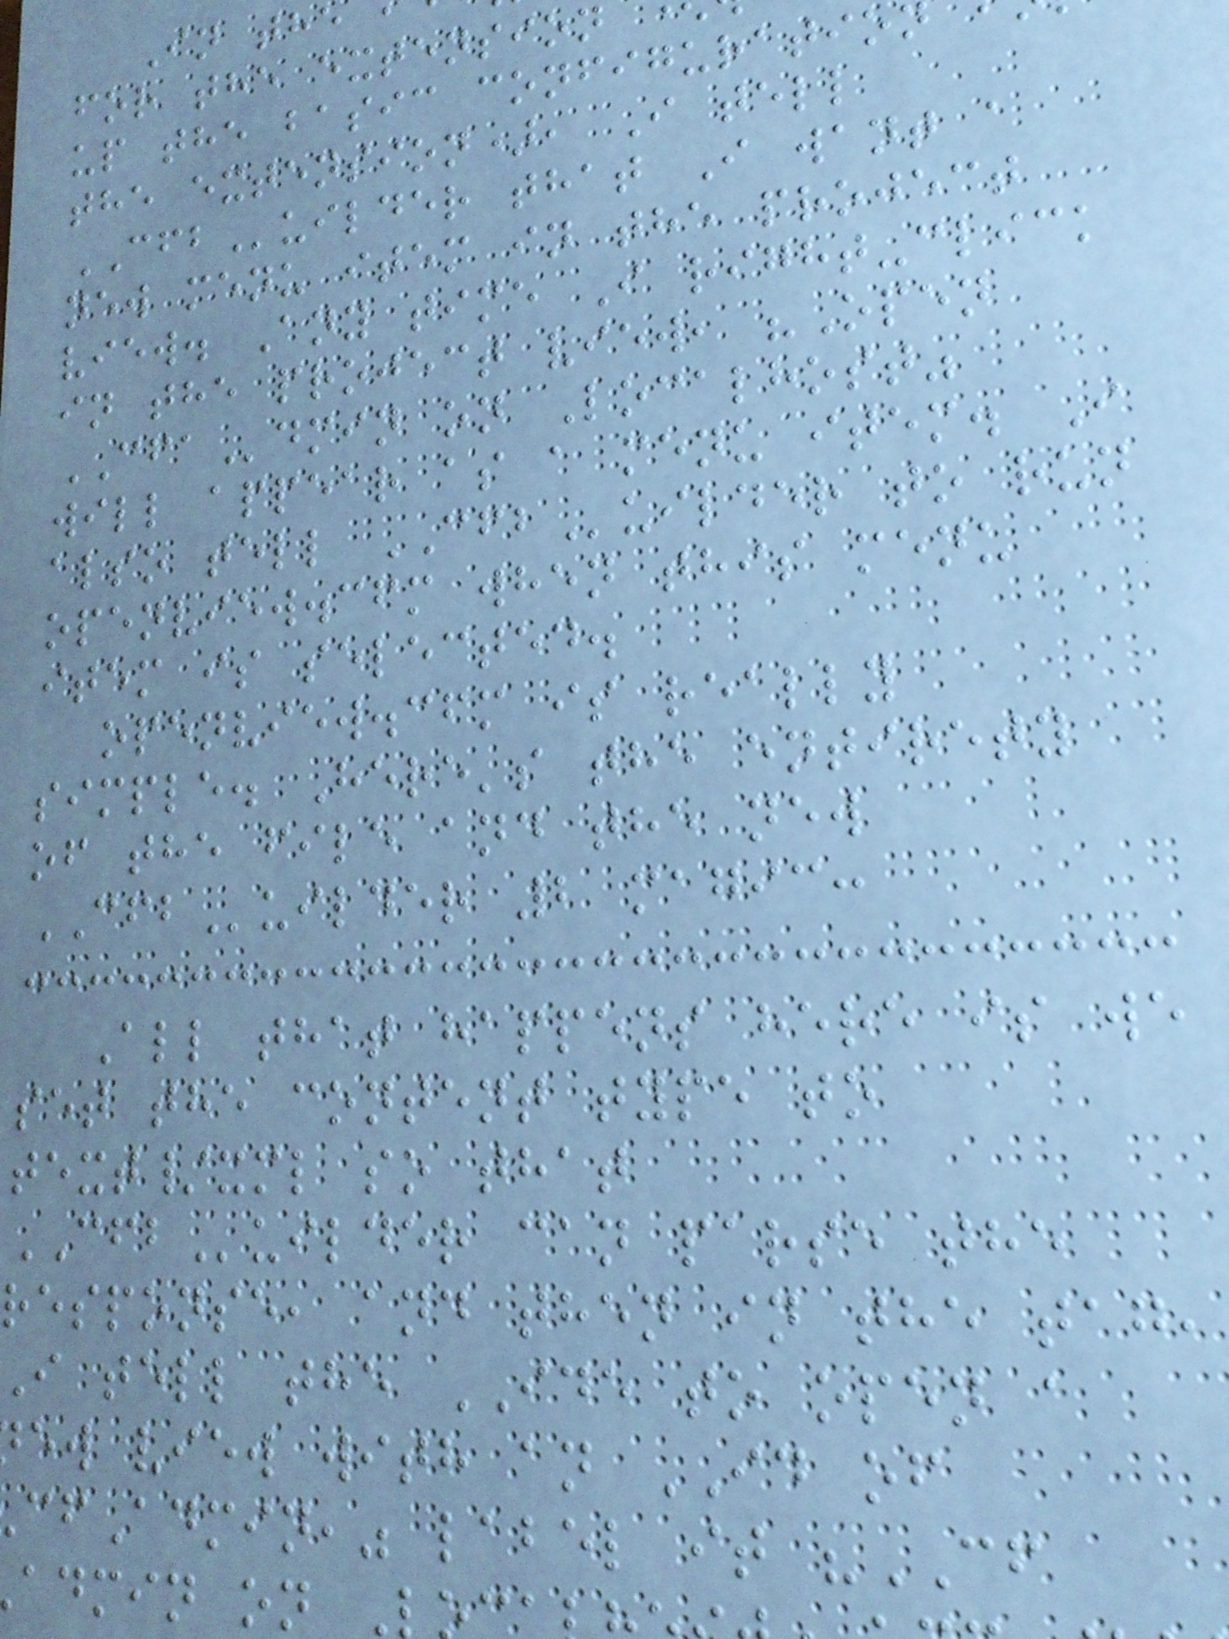In the
for the extension
up the basic configuratio
the extension), I tell
CFBuilder that I want a
new menu item in the project
view. Any time I right-click
in the project view, "Open
CFAdmin on Localhost"
will appear as a menu item. I
also tell CFBuilder to run
openview.cfm when this menu
item is selected.
openview.cfm is really
simple. Here's the entirety
of the file and the new
CFBuilder 2 magic:
All that happens here is we
set the content type to
text/xml so that
CFBuilder can parse the
response, and then in the tag,
i tell the IDE to open a
ew view with an ID of
cfAdmin," label it "CF
admin on
